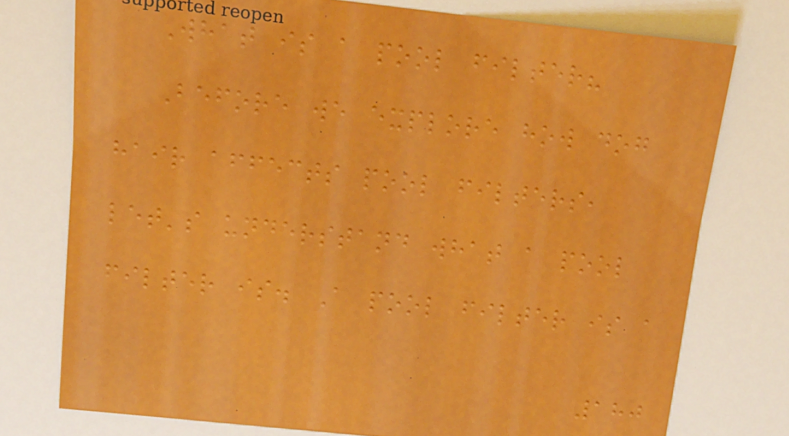What is a pool filter?
Before we explore how dog
hair affects pool filters,
let's understand what a pool
filter is. A pool filter is a
180
